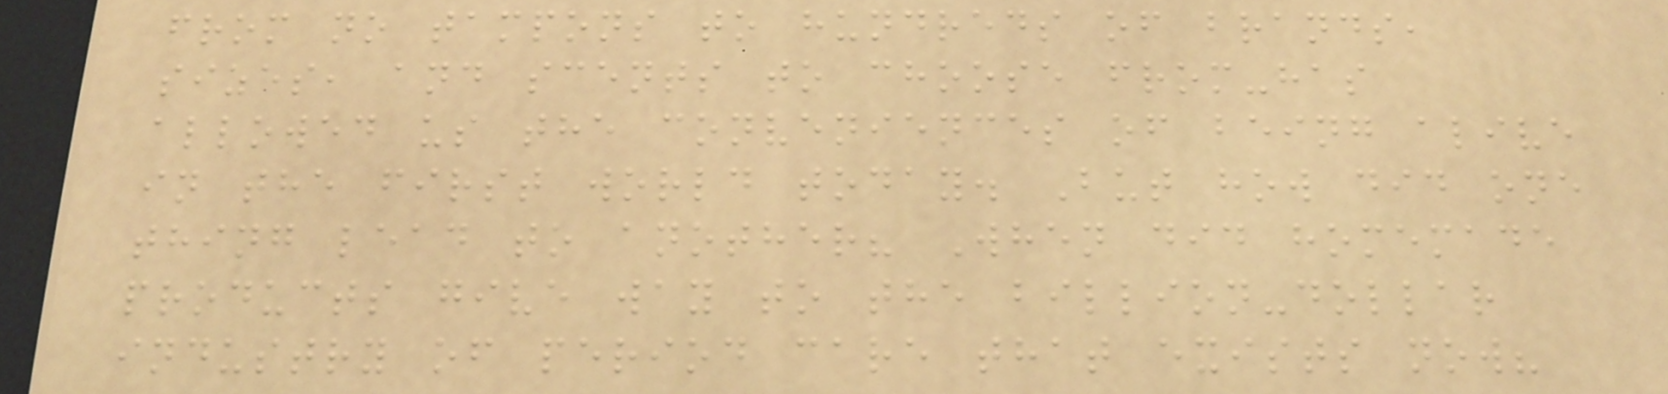from no tampons to hundreds of brands,
sizes, and scents to choose from-has
allowed us the conveniences of being alive
in the first world today. But how did one
thing lead to another? When did homemade
products give way to the billion-dollar
industry of period care that exists now?
